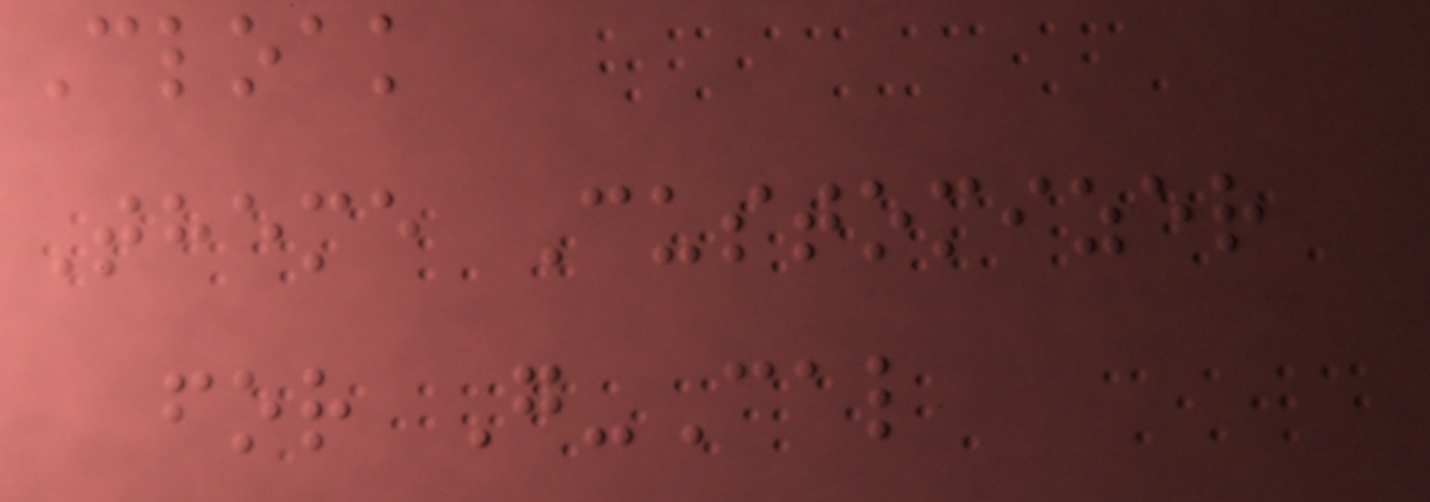Cloak
Theme Customizer
for G-Cal
